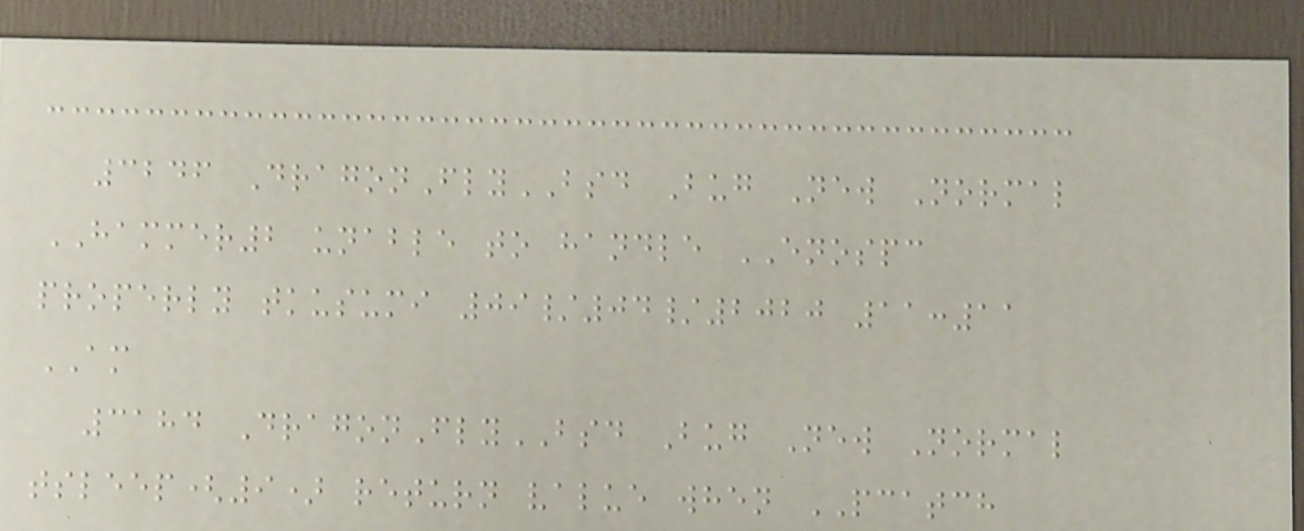3246 DragonFlyBSD Bug New Normal
HAMMER2 unable to handle ENOSPC
properly tkusumi 09/04/2020 11:11
AM
3184 DragonFlyBSD Bug New Normal
tsleep(9) return value when PCATCH
